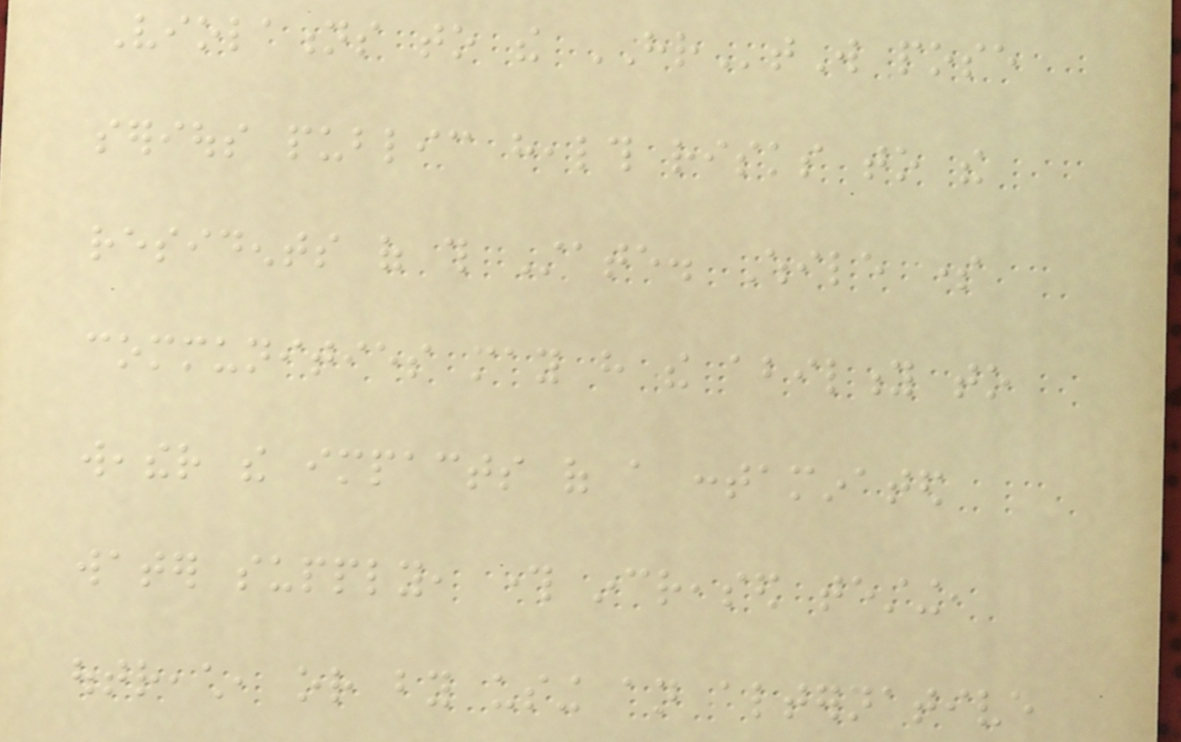Violations to the HRtW pose
serious public health risks to the
residents of this State. While some
communities may have the ability to
weather the impacts of a contaminated
water supply, through increased testing,
outreach, or by using an alternative
